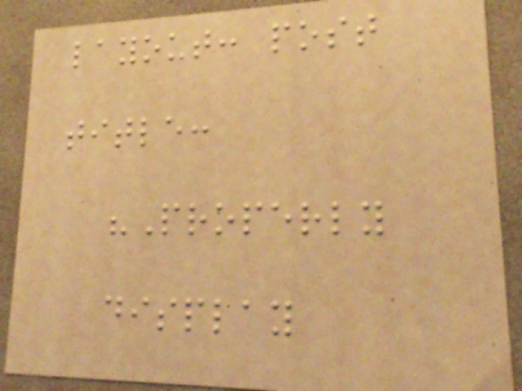layout: post
title:
"Properly
display
